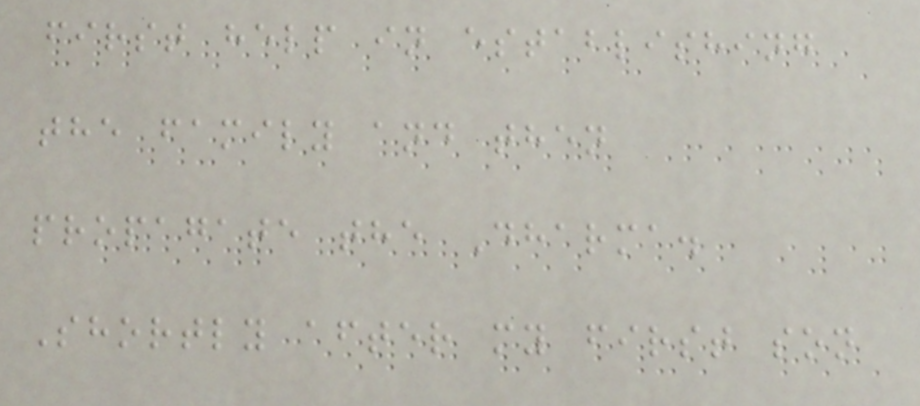first help in establishing
the family and then
propagate the Dharma.
Shortly after my first son
